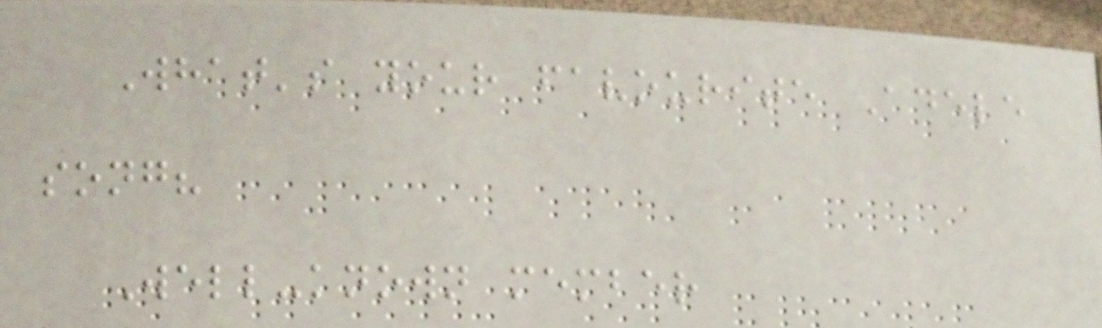What's your favourite Adele
song?
Well-known member
